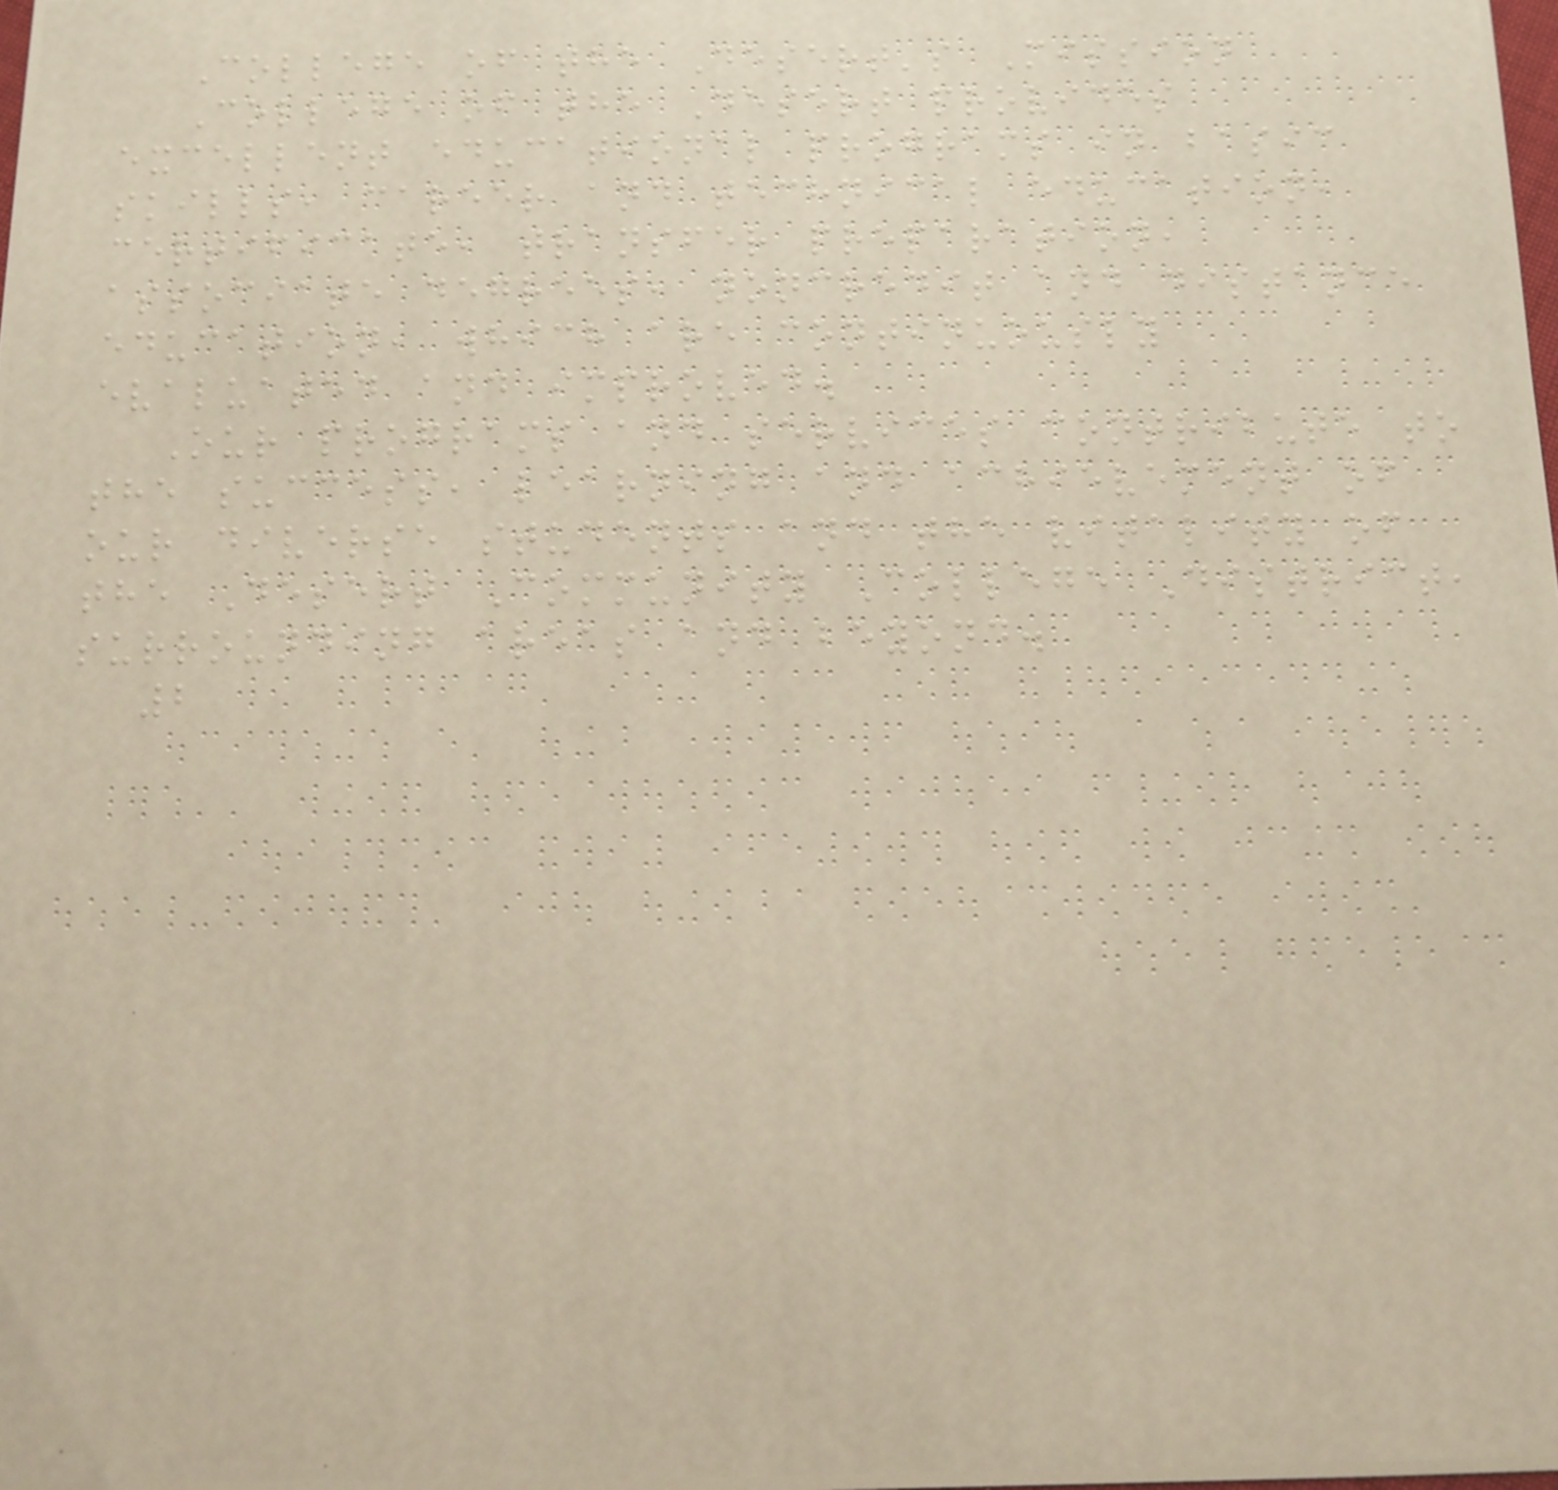College of the Desert's Mission
College of the Desert provides
excellent educational programs in basic
skills, career and technical education,
certificate, transfer preparation,
associate degrees, noncredit and distance
education, which are continuously
evaluated and improved.
Our programs and services contribute to
the success, learning and achievement of
our diverse students and the vitality of
the Desert Community College District,
surrounding areas and beyond.
2
